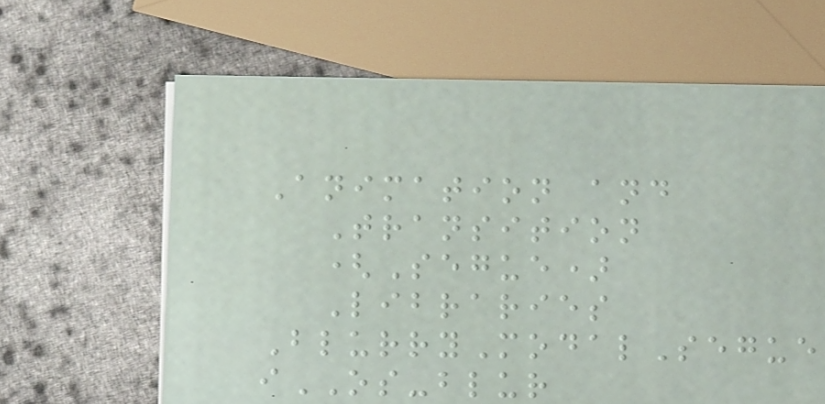Animation and
Transition
(Segue)
Libraries
BlurryModalSegue
iOS-blur
